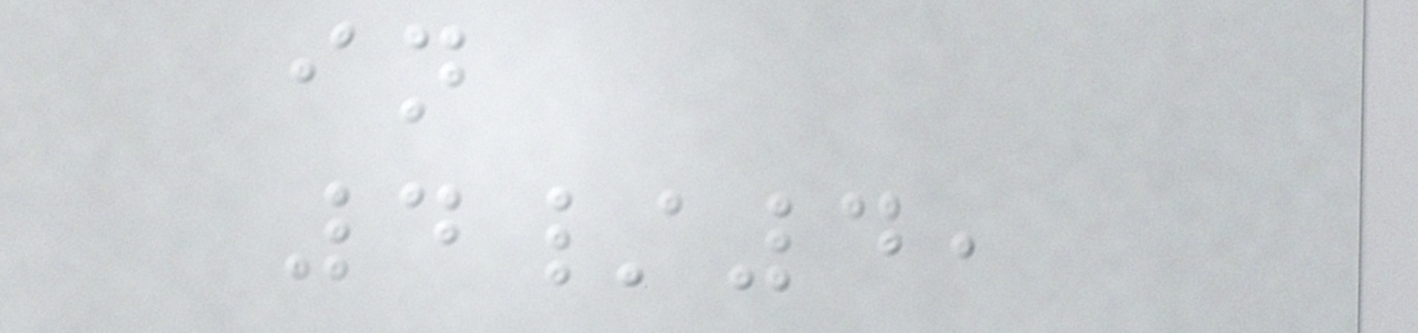in
4/4,
